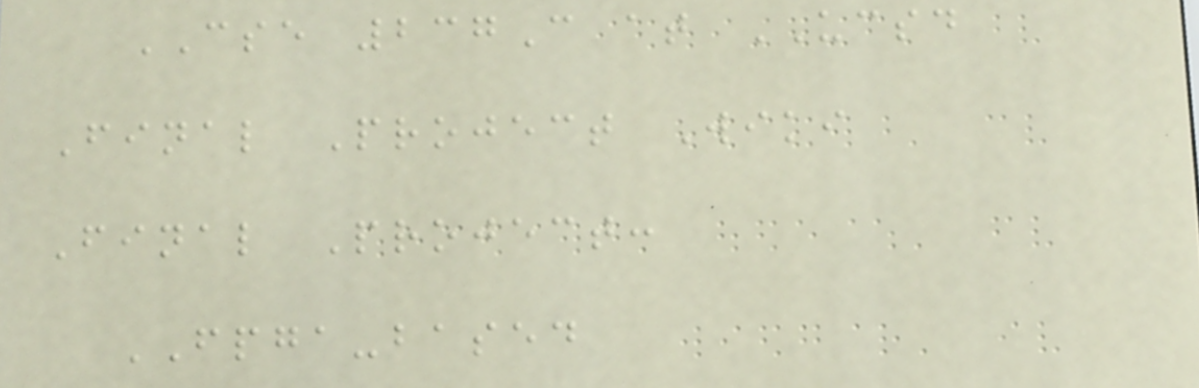CSE 237C at UCSD
Final Project Wiki
Final Project:
FPGA-based
